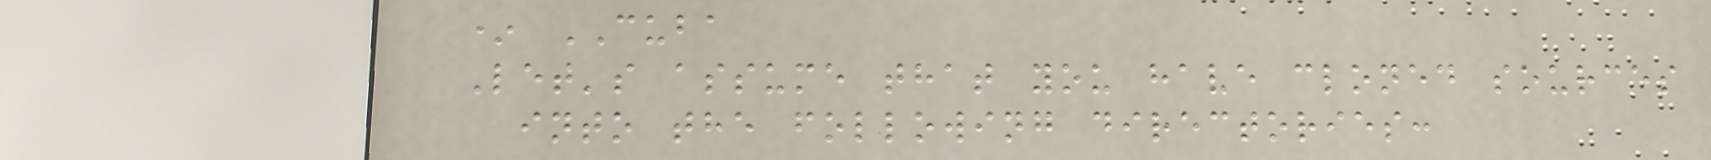* CUBA
Let's assume that you have cloned sources
into the following directories:
